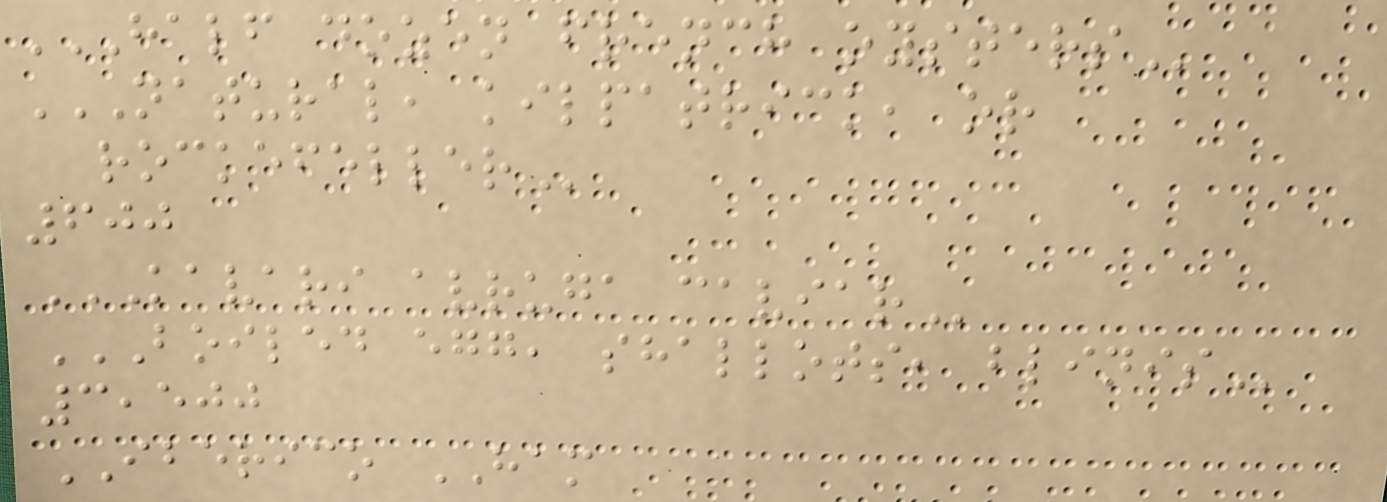HALF DOZEN FRENCH OYSTERS
NATURAL, KILPATRICK, OR
ROCKEFELLER
600
KAVARI AVRUGA CAVIAR
BOILED EGG, SHALLOTS, BLINIS
3,500
IBERICO HAM
